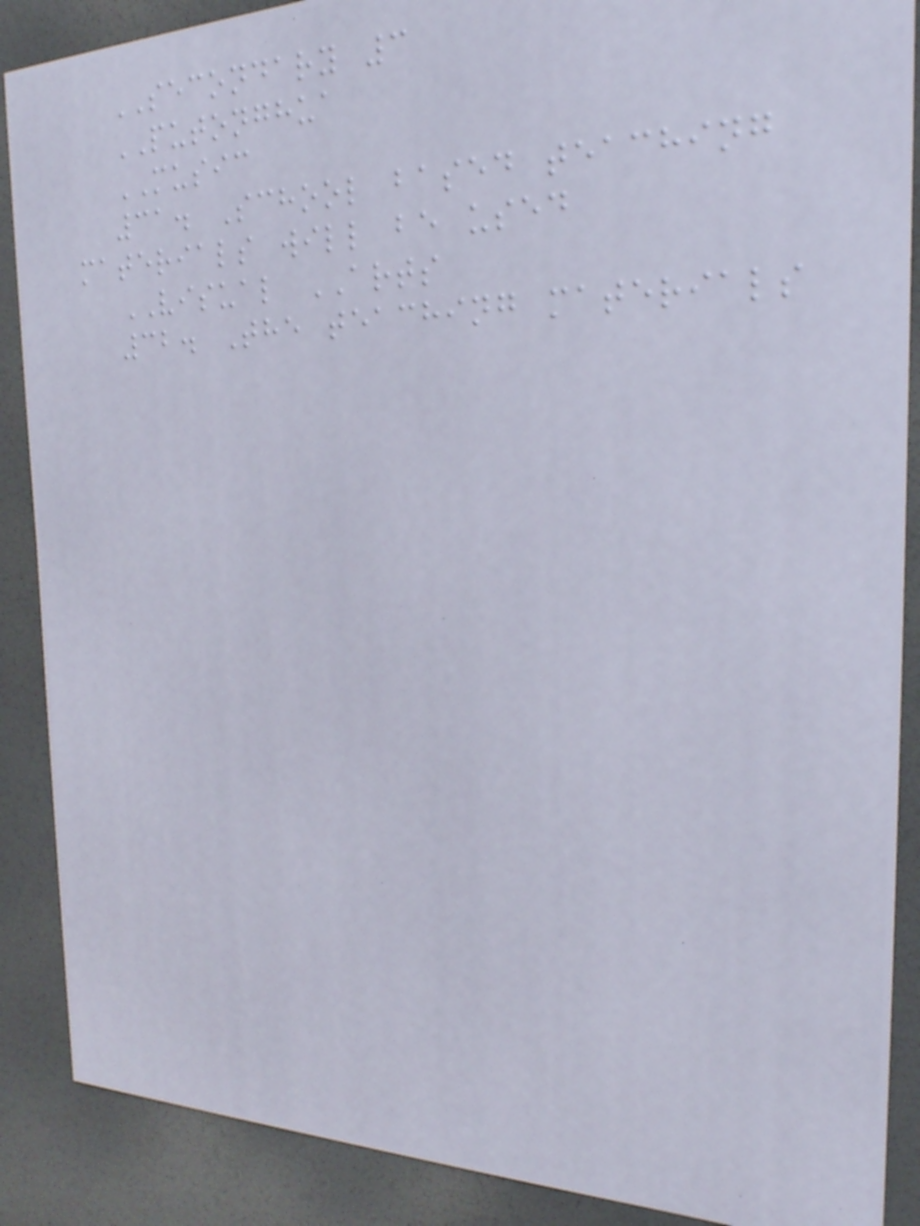SECONDARY 3
PUTONGHUA
MUSIC
31. School based teaching
materials will be used
VISUAL ARTS
32. The teaching materials
